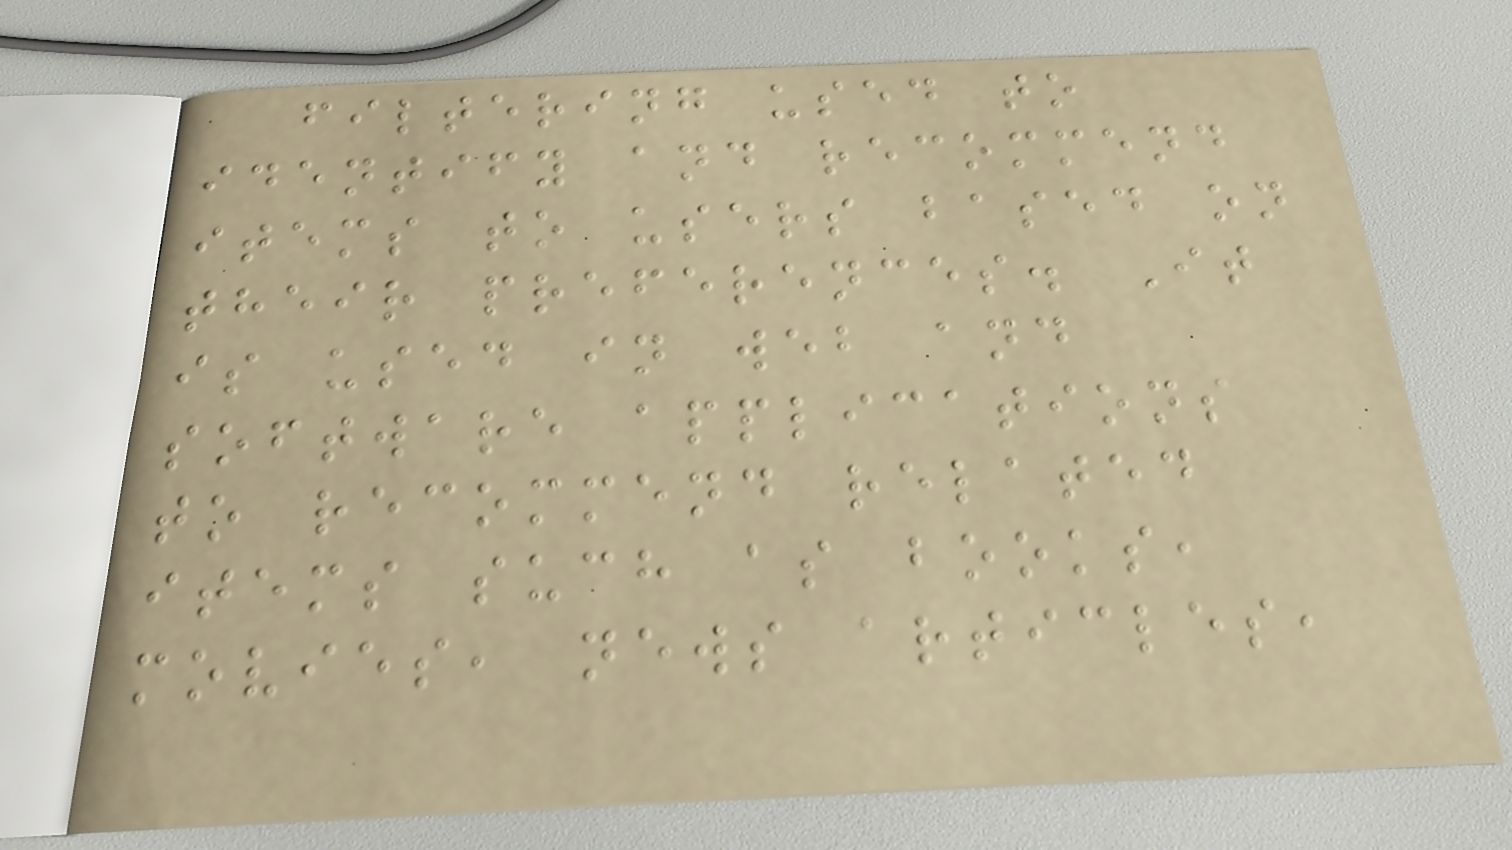filtering used to
identify and recommend
items to users based on
their preferences. It
is used in web and
software applications
to recommend related
items such as books,
movies, news articles,
